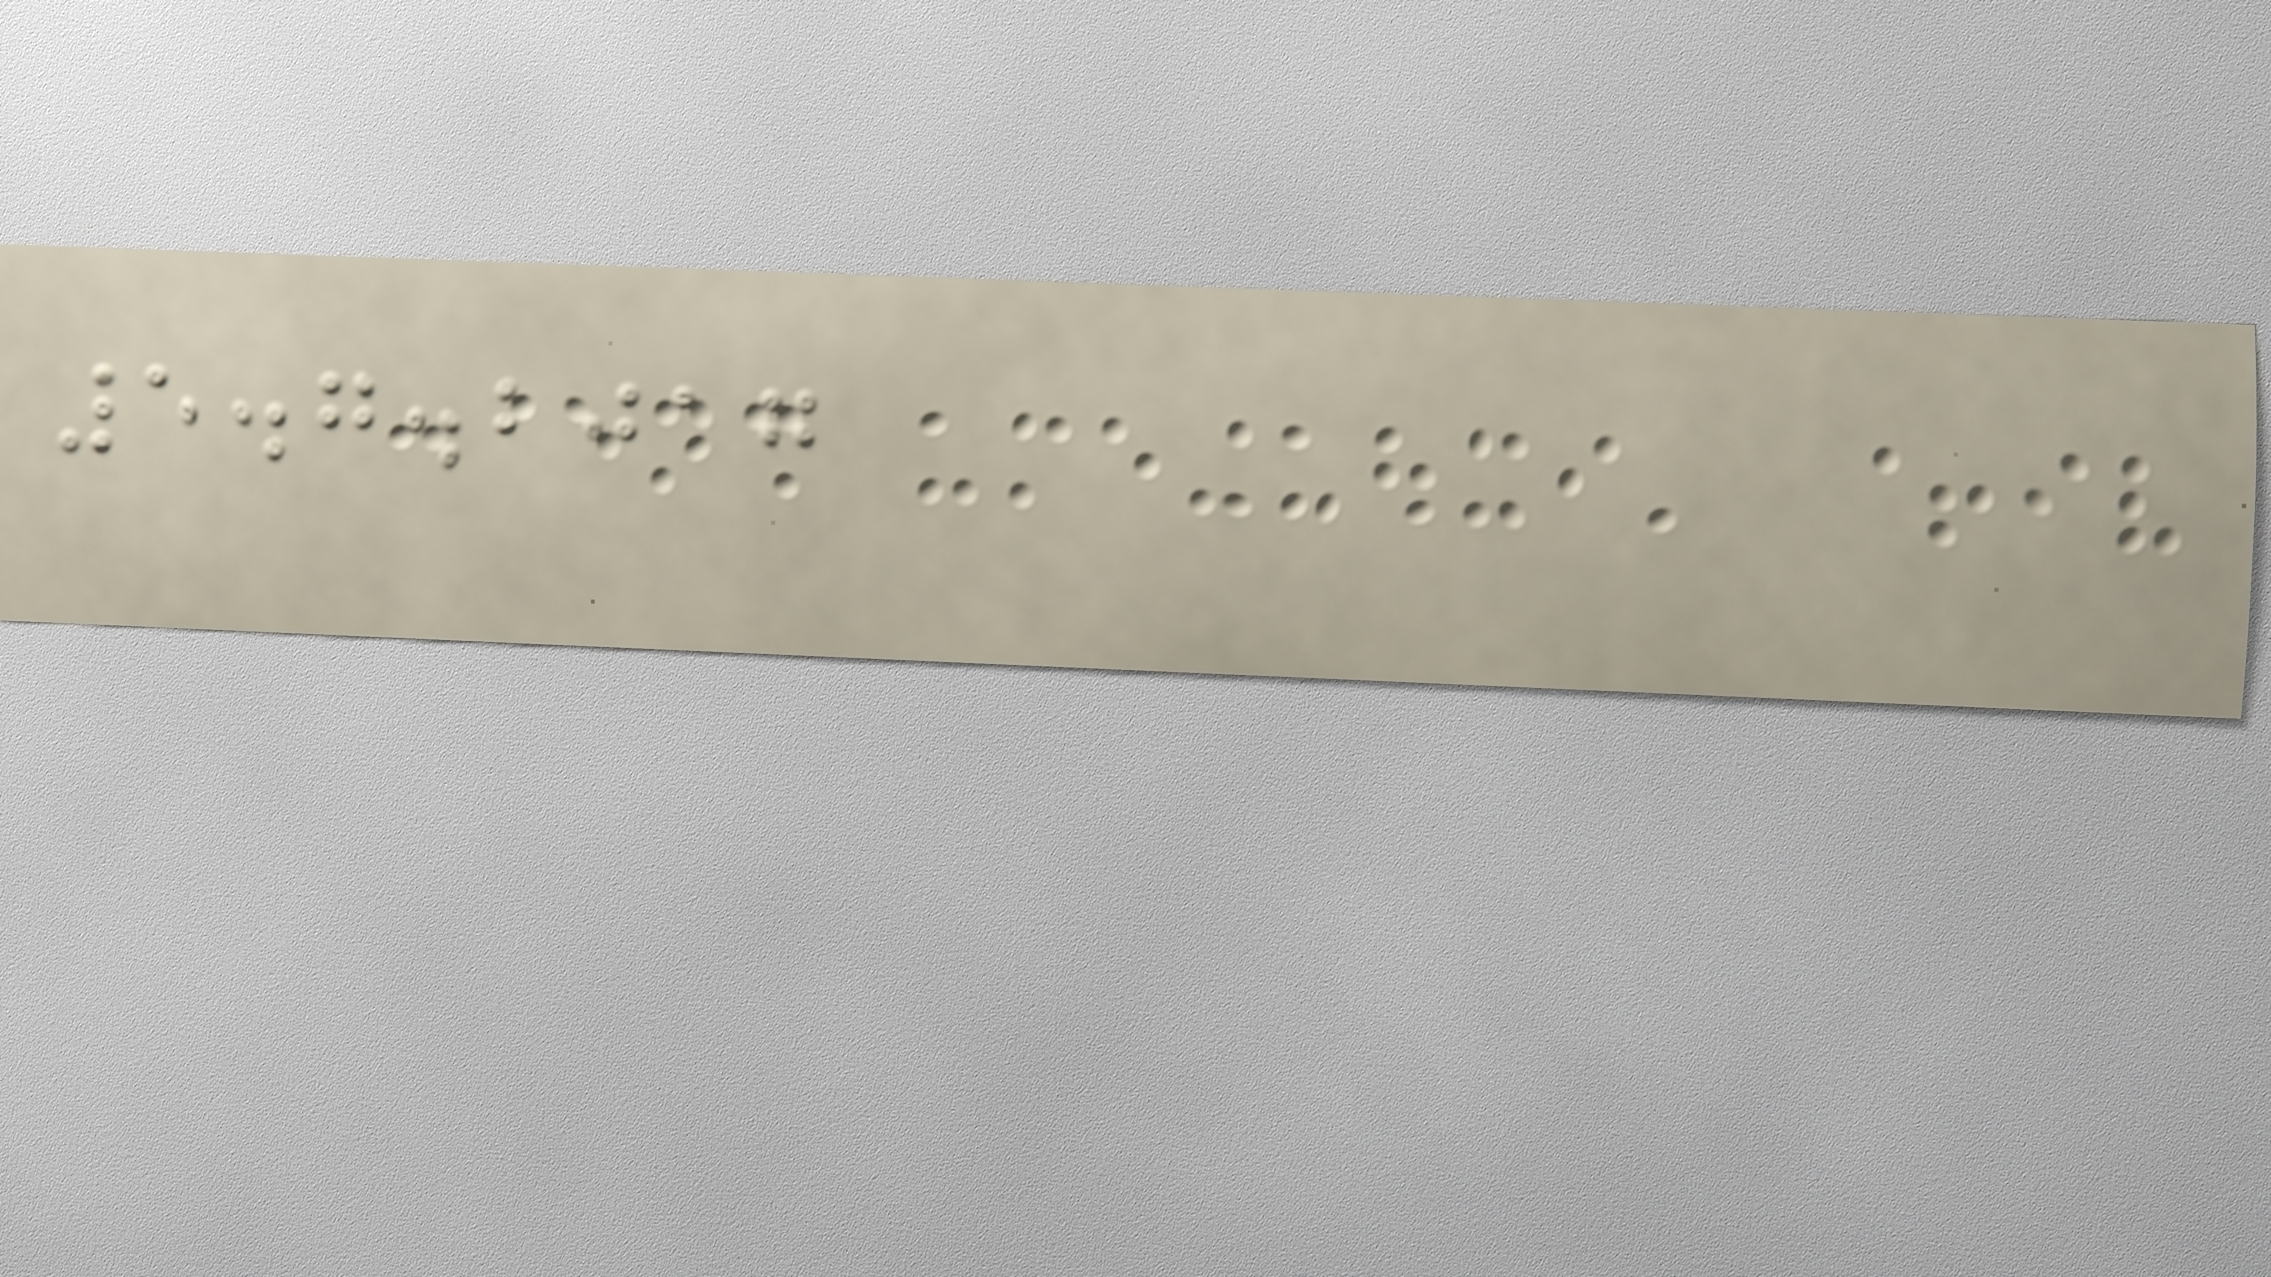5.7.2017
